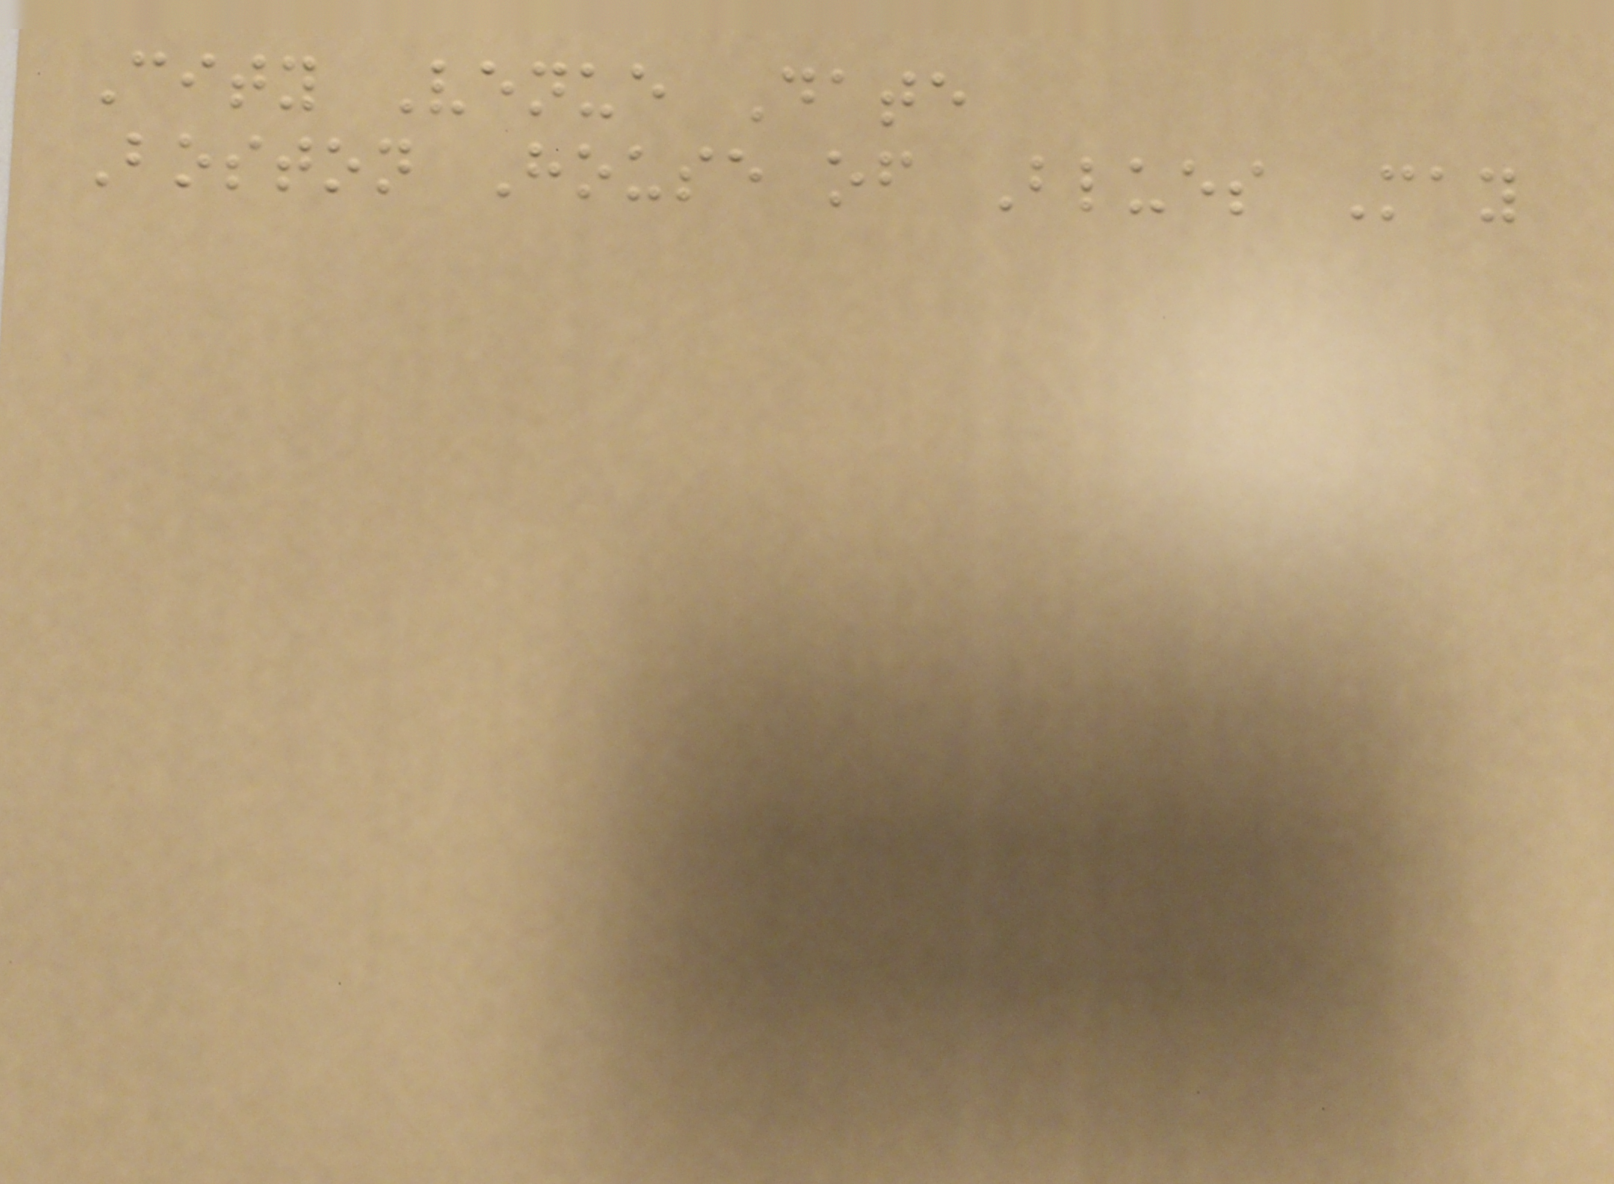City Venue Date
Boston House of Blues May
